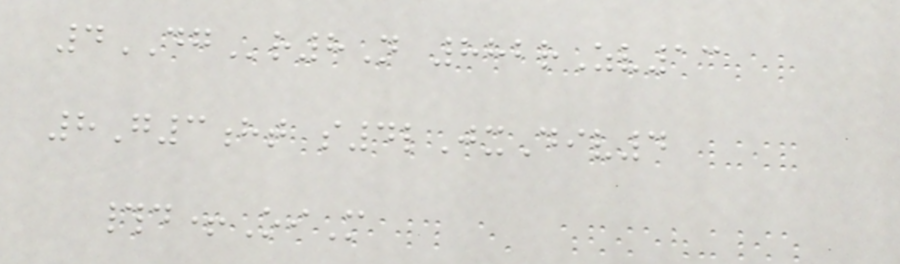4DGr8N 882rZv13
8G3ht s4lJxDiv4
#d+OiM
